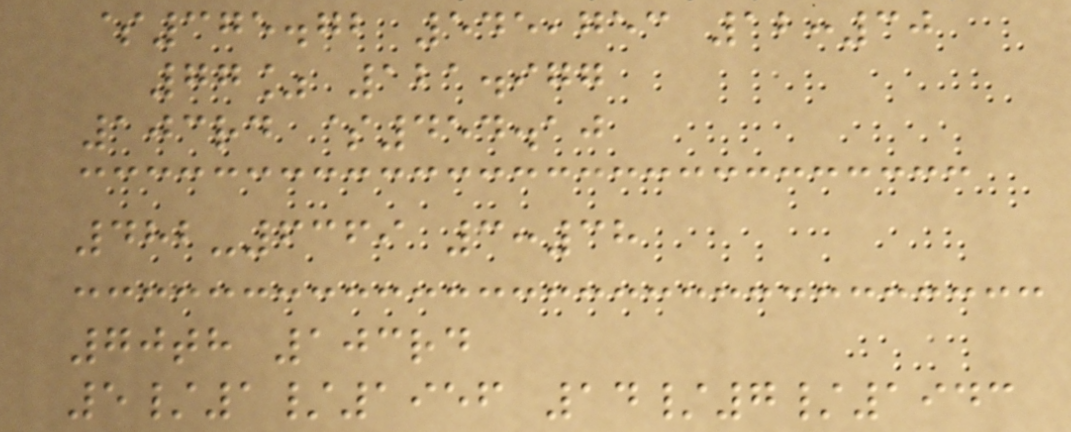$375.72 545,753 12:30
77% 121.977
103rd $454.10
482-6369 3:38
70th 103rd
5/1/1956 14/7/1943
